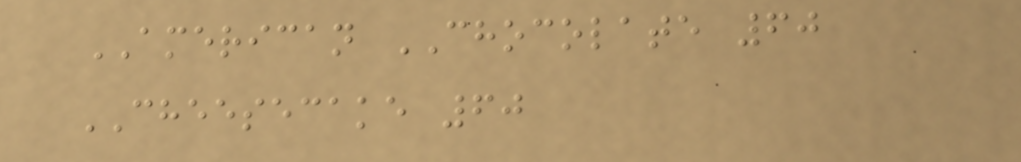AMERICAN CHOCOLATE 60
CHEESECAKE 60
